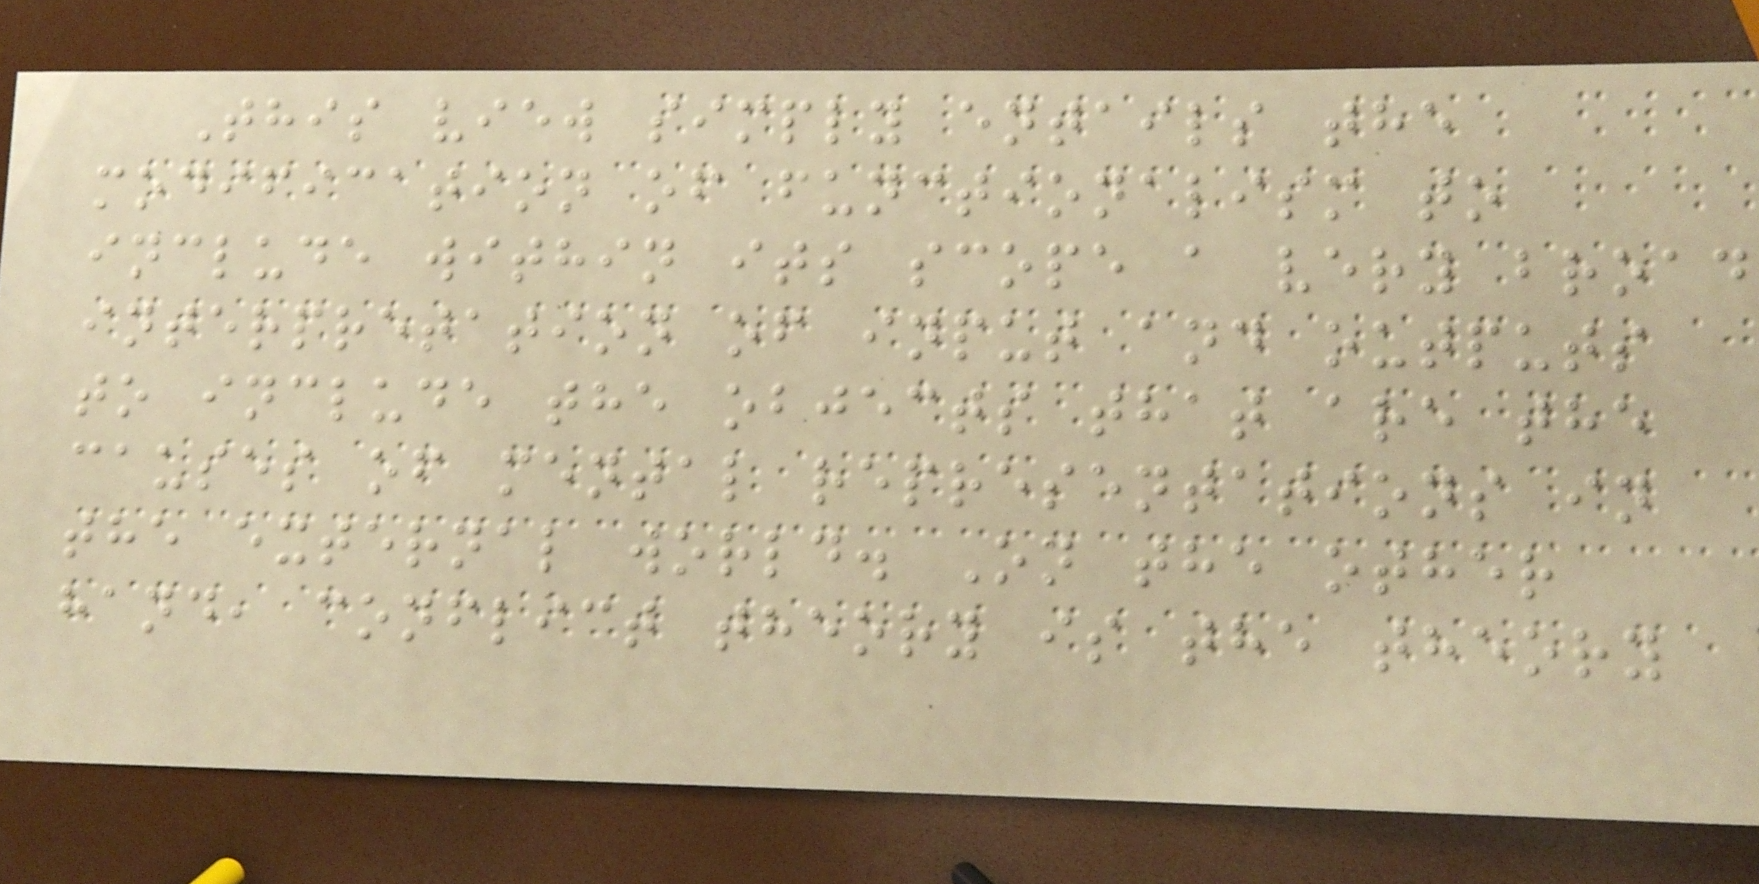This view simply entails the
modification of functionalism to
include within its scope a very broad
interpretation of input and outputs
to include the objects that are the
causes of mental representations in
the external world. On the other
hand, conflict theory is the theory
